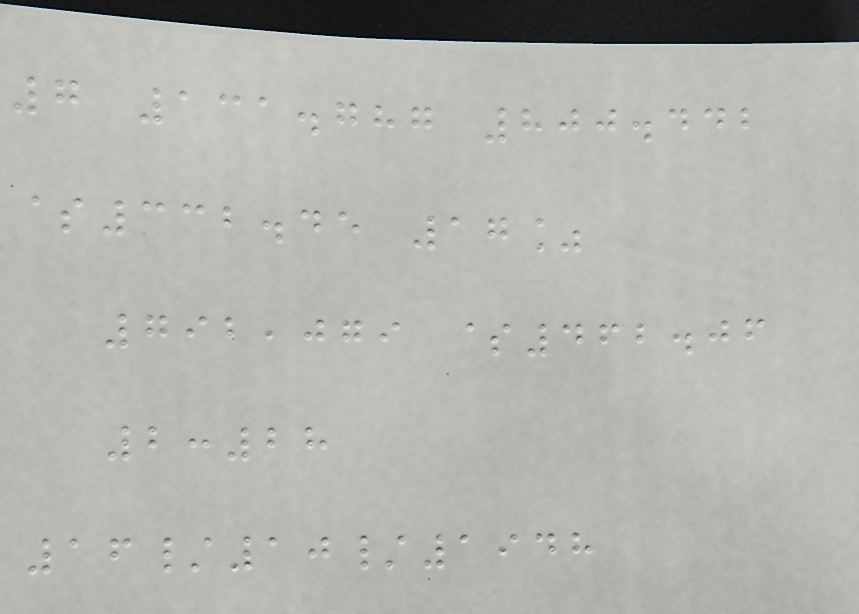7 131.787 800.442
$332.45 17%
792,079 $462.06
2:28
16/10/1948
